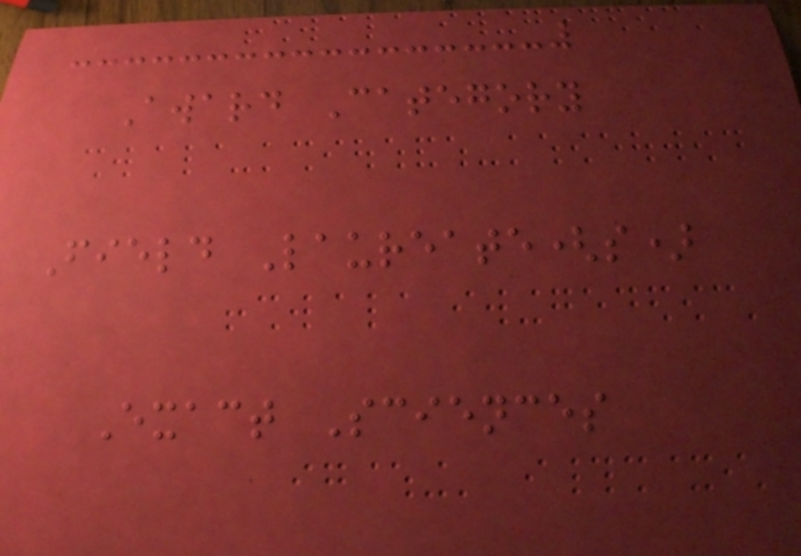Award Category
Field Laureate(s)
Exact Sciences
